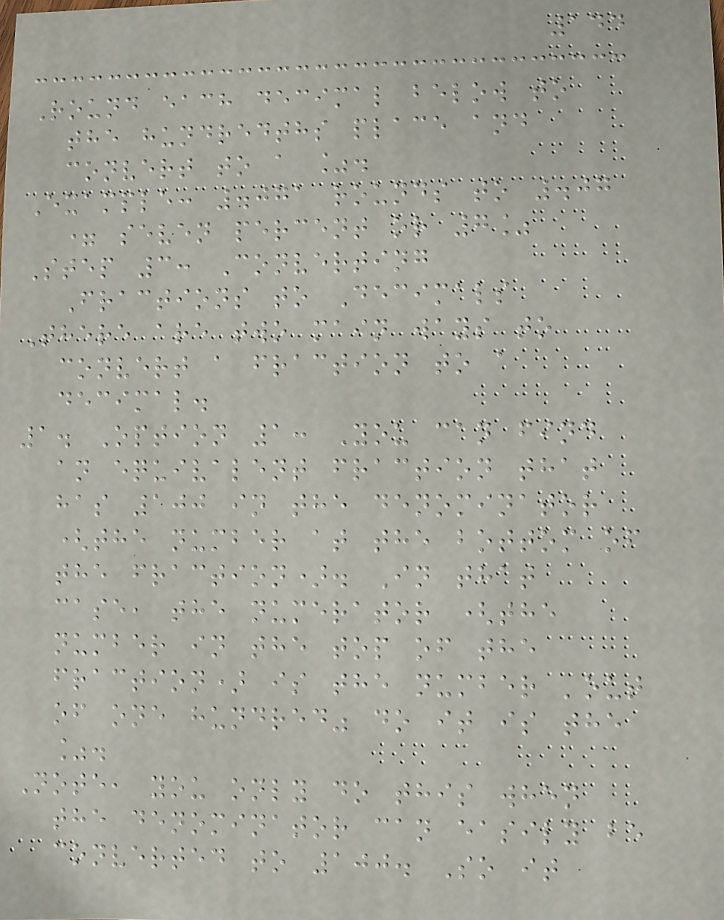144
Round each decimal below to
the hundredths place and
convert to a %.
Example: .071 rounds to .07
= seven percent or 7%
Step 3: Converting
Fractions to Decimals
There are two main ways to
convert a fraction to a
decimal.
1. Option 1: You can find
an equivalent fraction that
has 100 in the denominator
(the number at the bottom of
the fraction). In that
case, the numerator (the
number in the top of the
fraction) is the number 'out
of one hundred" do it is the
%.
Note, you only do this when
the denominator can easily be
converted to 100. So it
